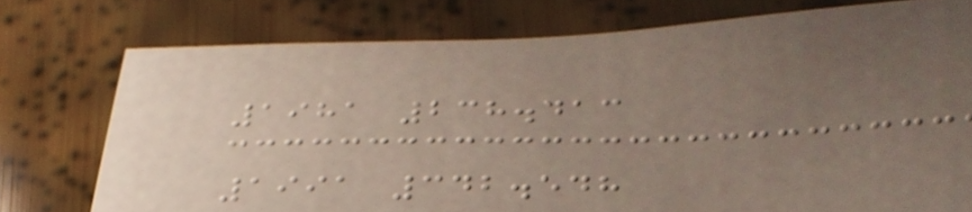1981 238.413
1991 342.548
